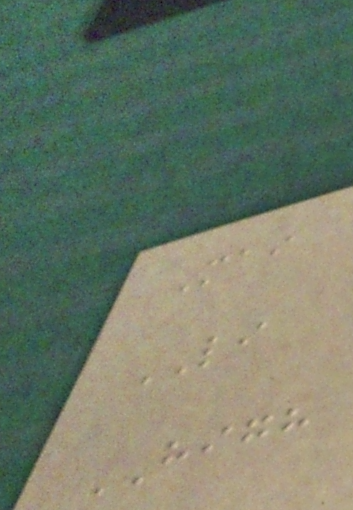Mai
LI
HIGH
